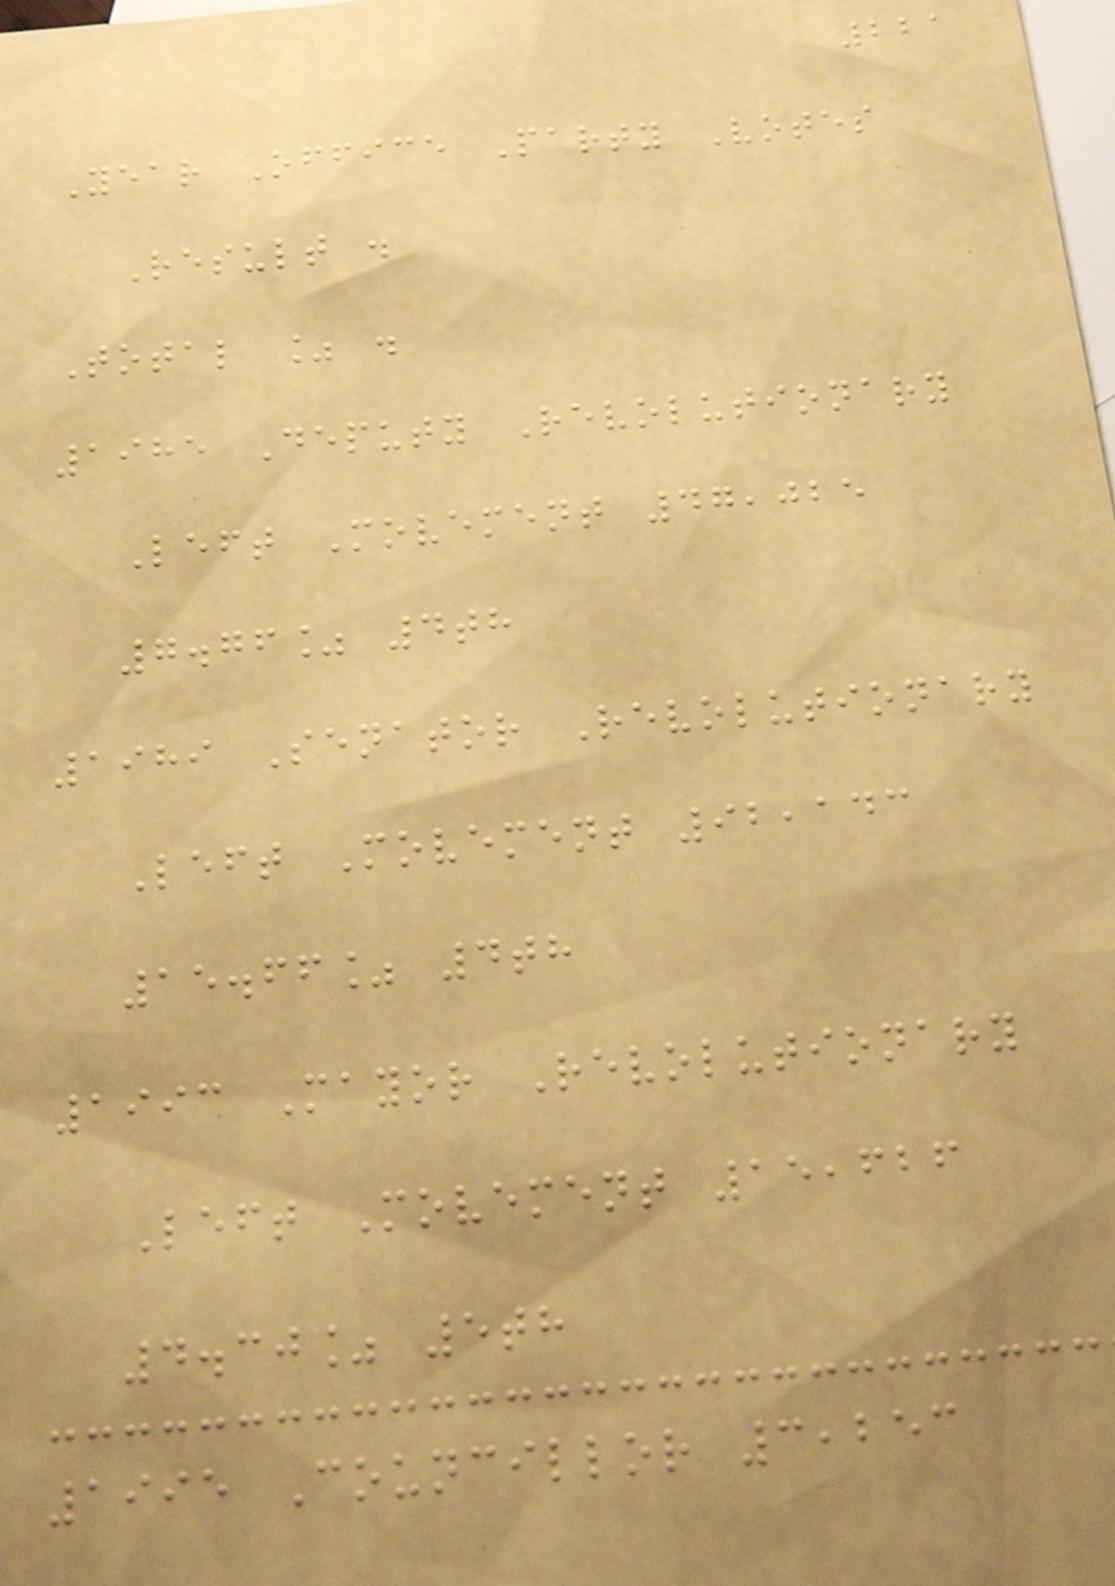221
Year Office Party Votes
Result .
Total % .
1985 Deputy Revolutionary
Left Movement 47,025
7.76% 4th
1989 Senator Revolutionary
Left Movement 92,143
15.66% 4th
1993 Mayor Revolutionary
Left Movement 15,626
4.30% 5th
1995 Councillor 3,253
